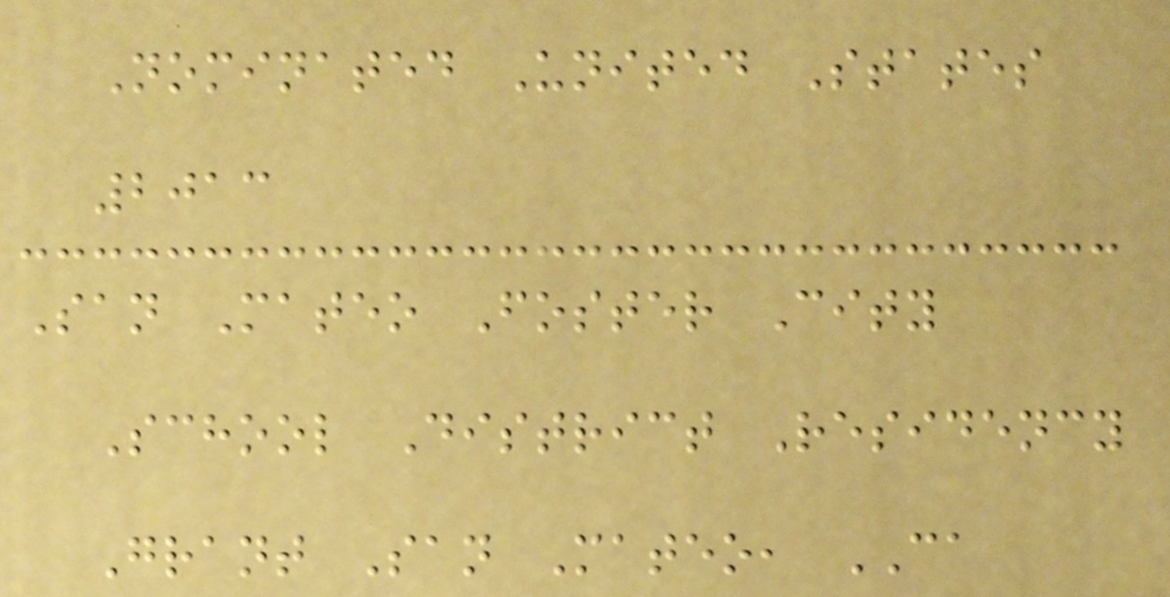Nominated United States
2013
San Mateo Foster City
School District Residency
Grant San Mateo, CA
